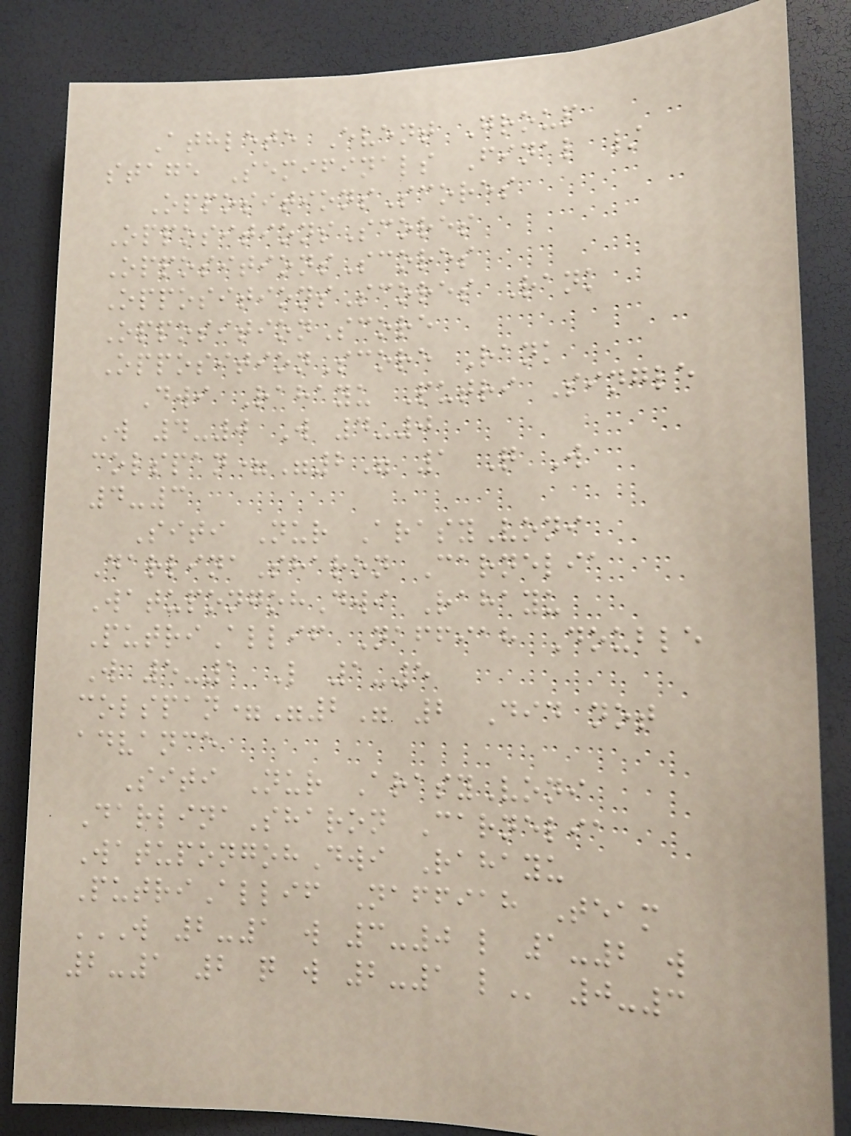Athlete Event Group
stage Semifinals Final /
OppositionsScores
OppositionsScores
OppositionsScores
OppositionsScores Rank
OppositionScore
OppositionScore Rank
Dwi Rahayu Putri Single
W 4-0 W 4-0
colspan="2" 1 Q W
4-3
Siti Nur ArasyVoni
DarlinaSharon Carnelia
WatupongohDwi Rahayu
PutriAllif Naffiah Double
W 5-1 L 1-5
colspan="2" 2 Did not
advance
Siti Nur ArasyVoni
DarlinaSharon Carnelia
WatupongohDwi Rahayu
PutriAllif Naffiah Team
W 2-1 W 3-0 L 1-2 W
2-1 2 Q W 2-1 L 0-3
